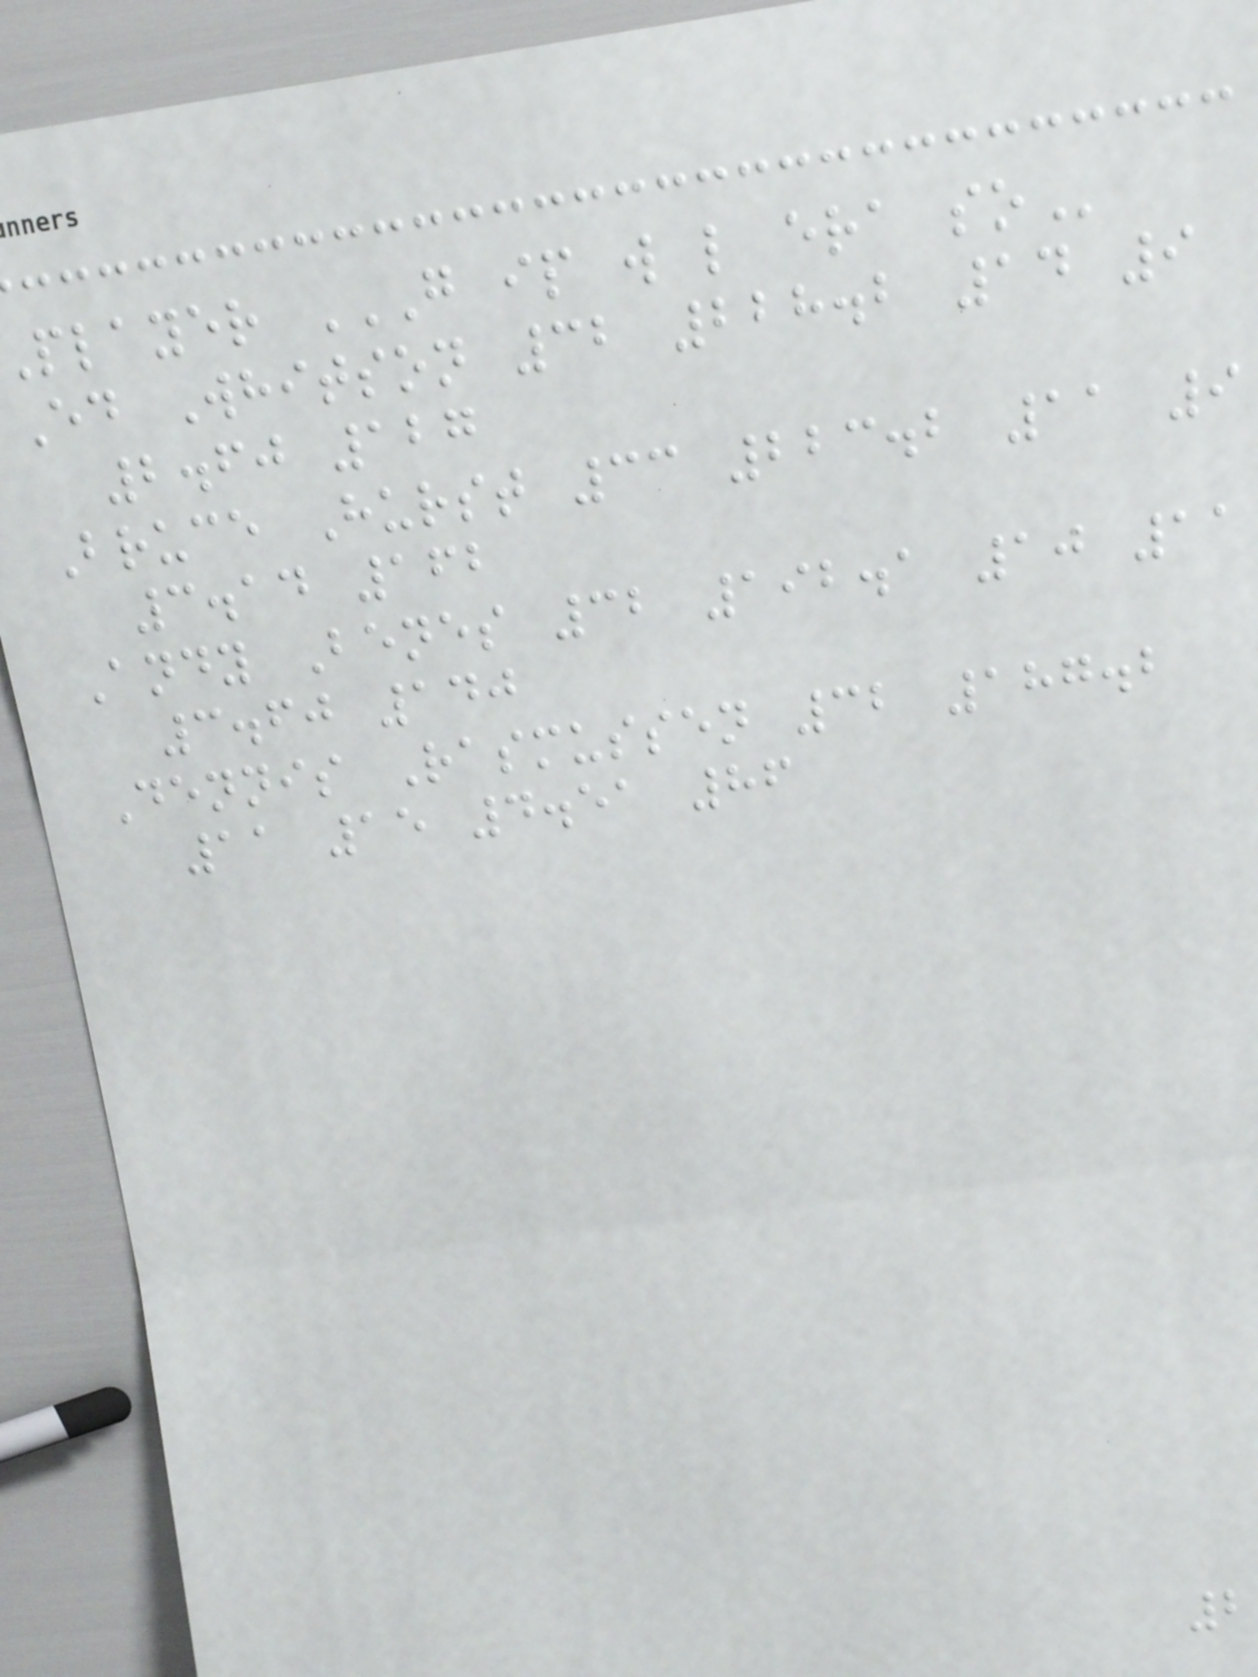player G IP W L ERA SO
Ed Whitson 32 228.2 14 9
2.60 127
Bruce Hurst 33 223.2 11 9
3.14 162
Andy Benes 32 192.1 10 11
3.60 140
Dennis Rasmussen 32 187.2
11 15 4.51 86
